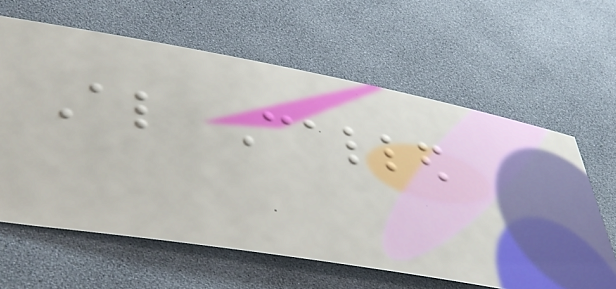Also Called
